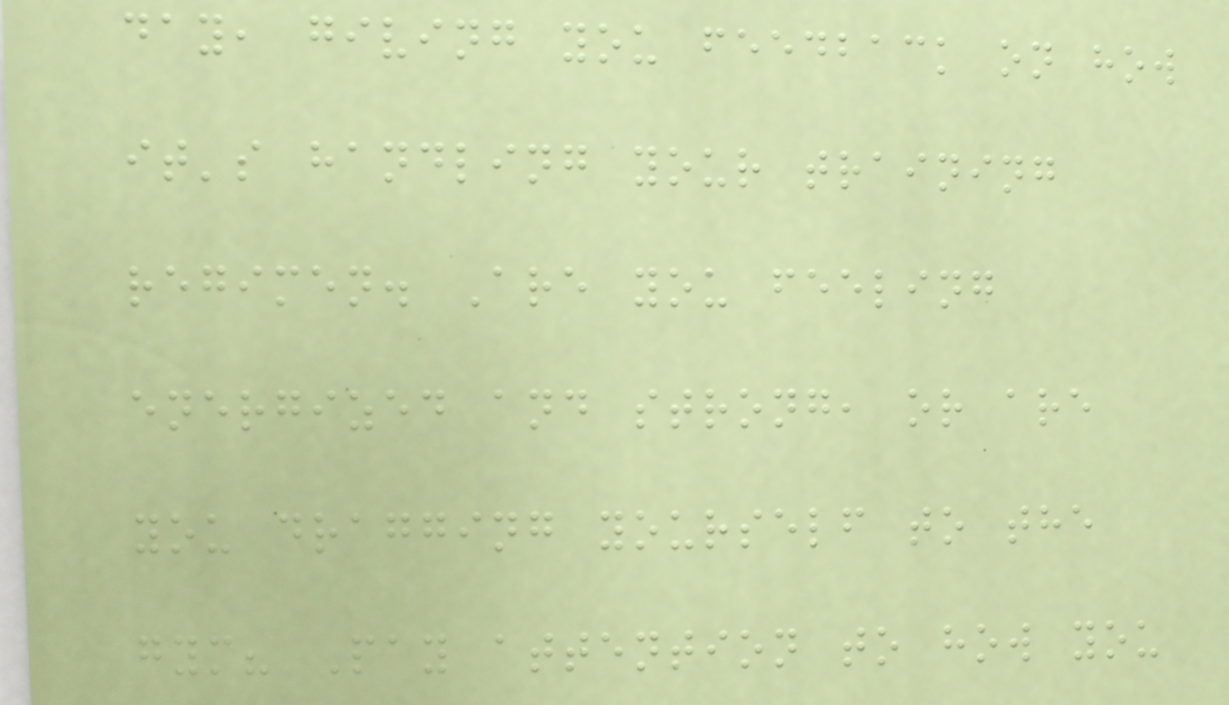day, giving you feedback on how
it's handling your training
regimen. Are you feeling
energized and strong, or are
you dragging yourself to the
gym? Pay attention to how you
